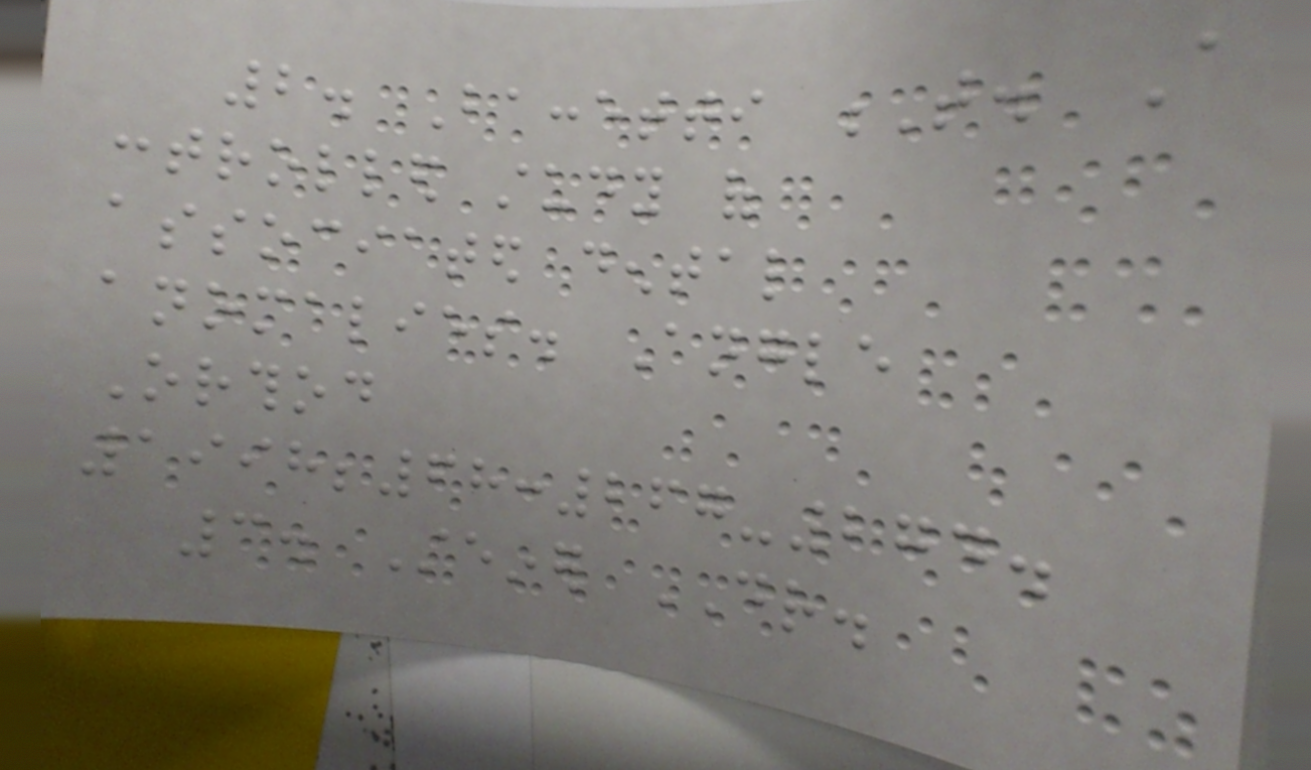2. Baccetti T. A
controlled study of
associated dental
anomalies. Angle
Orthod
1998;68:267-274.
3. Steiner DR.
